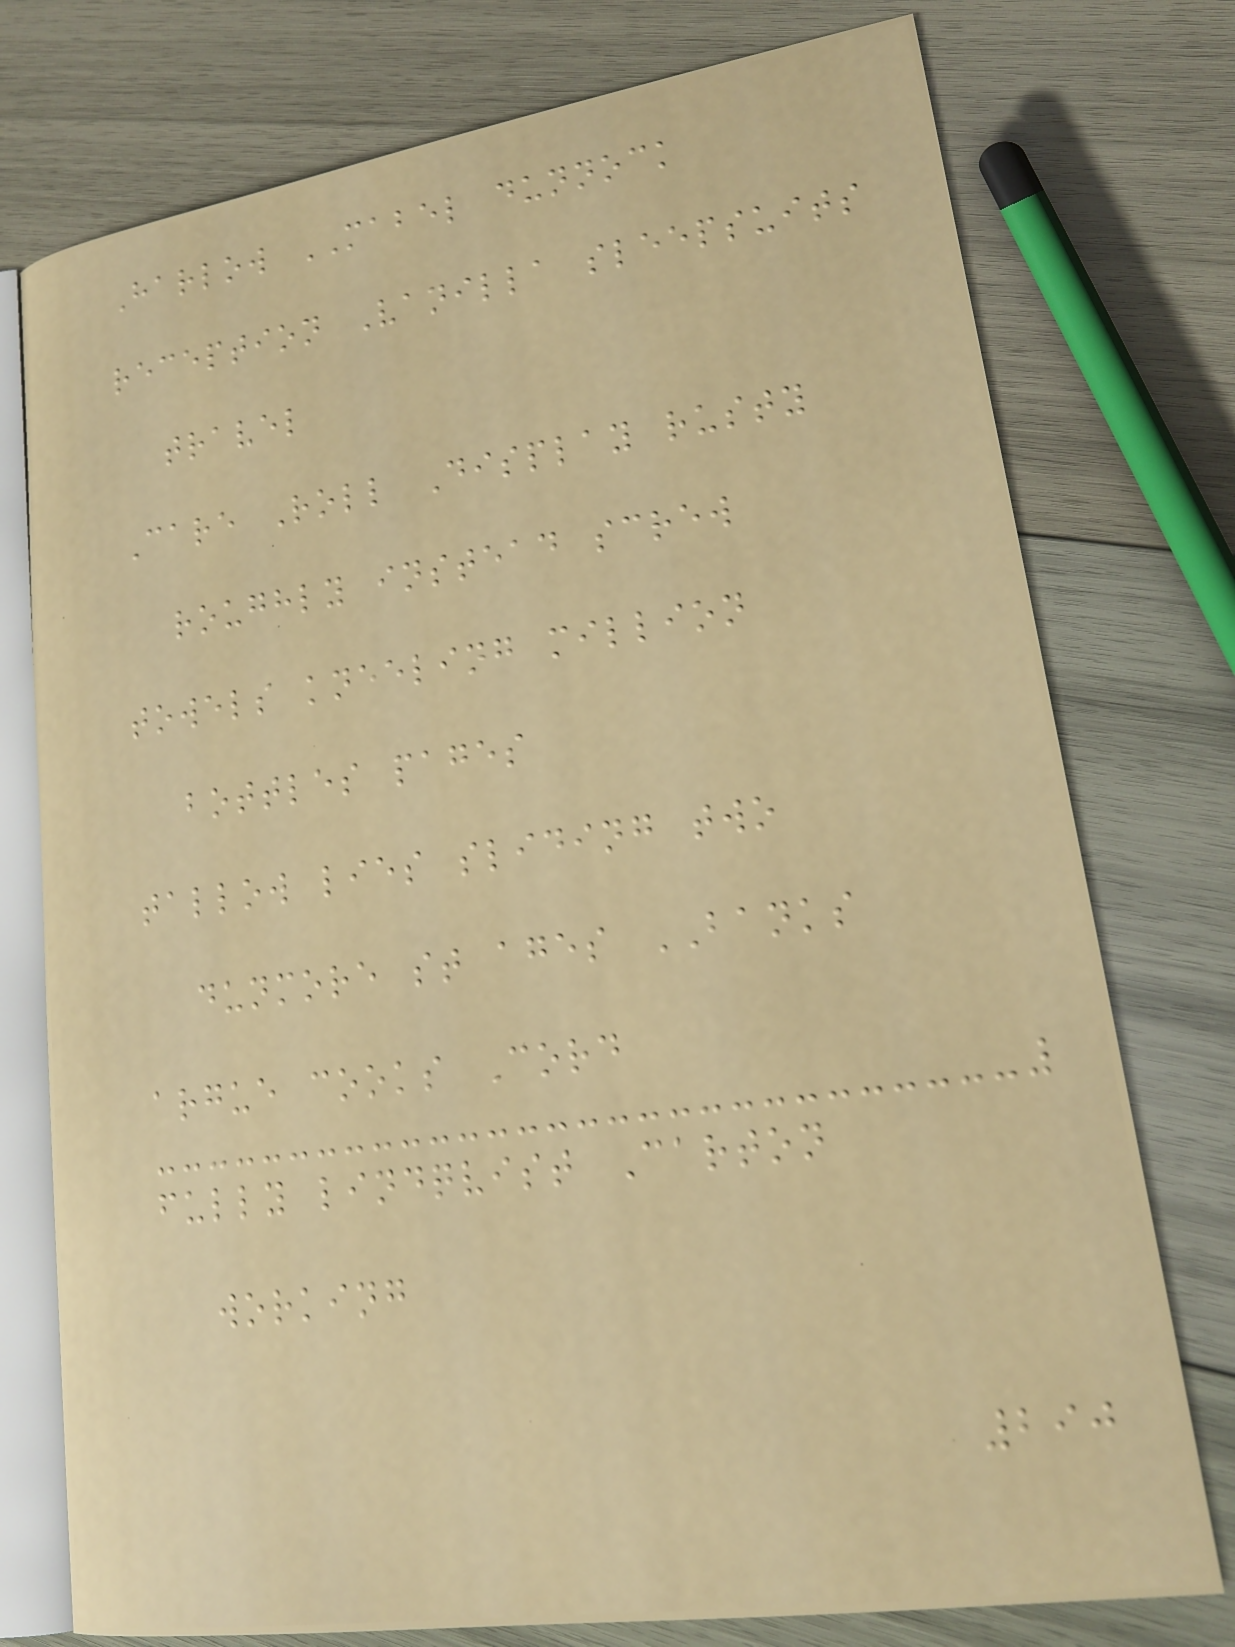Harlow MABEL dunnock
reception Vanilla sleepsuits
travel
Care Roll Display rusty
roughly instead screw
towels kneeling million
bottles pages
tallow lies sliding two
dunmore st ages BANKS
argue cooks Cord
fully lindqvist Carton
working
290
